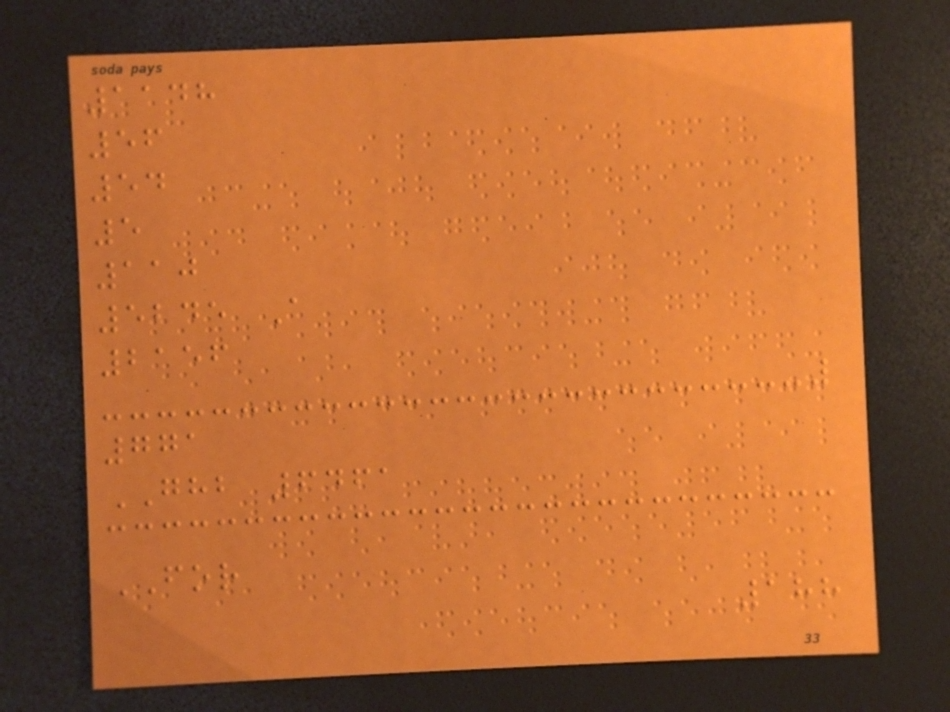1148
56
54
5
110
5245 A
2156
771
GHB 6461
FOR
188
